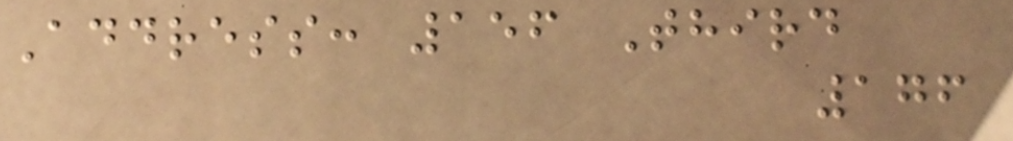Address: 156 Third
176
